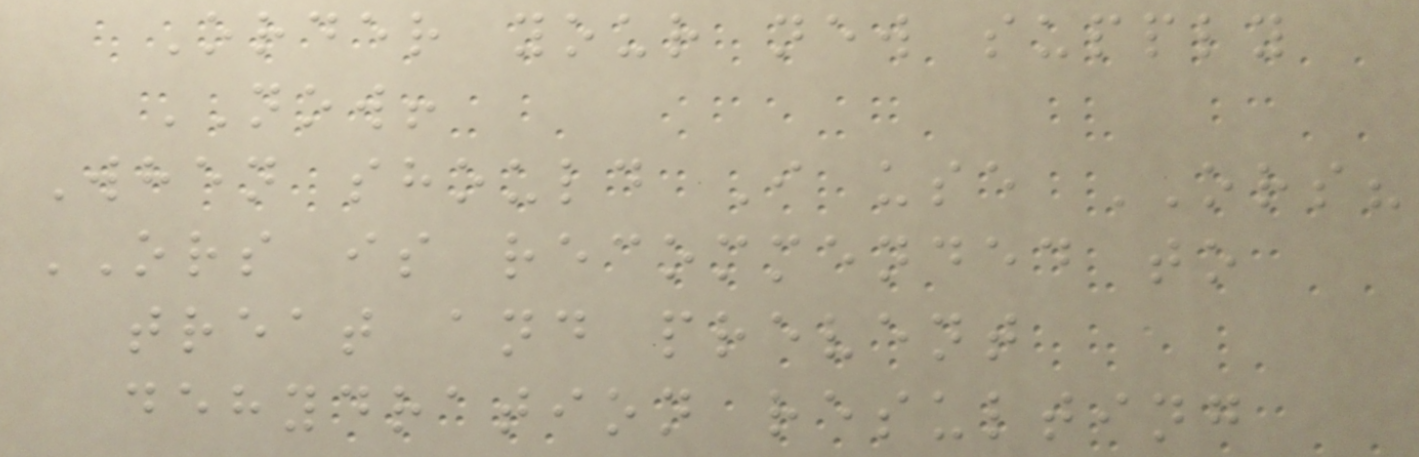Order your new supply
NOW!
When should I use ORS?
ORS is recommended to
treat and prevent
dehydration resulting
